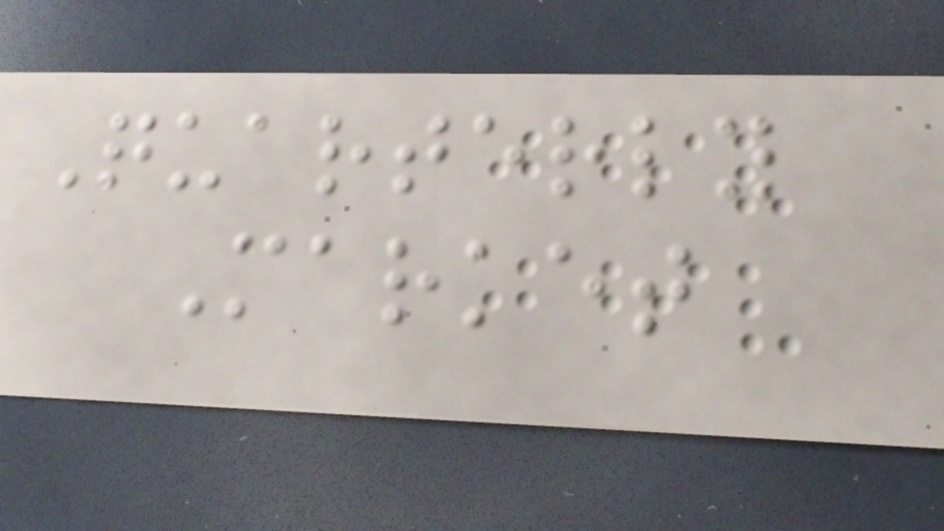Quarterly
Market
